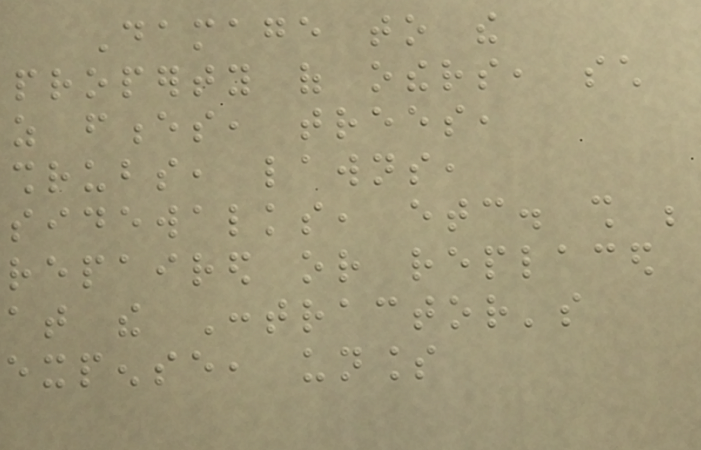Damage to the
property of others, such
as fences, trees,
shrubs, lawns,
sidewalks, etc. shall be
repaired or replaced
at the Contractor's
expense, unless
